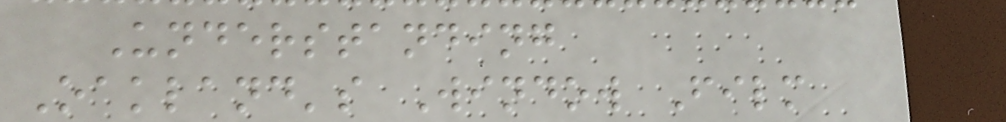Understanding
Oakland's Window Film
